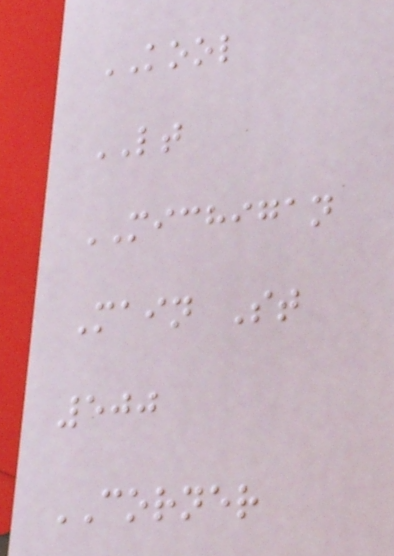KOOL
LT
MICHIGAN
Main St
500
CORNER
